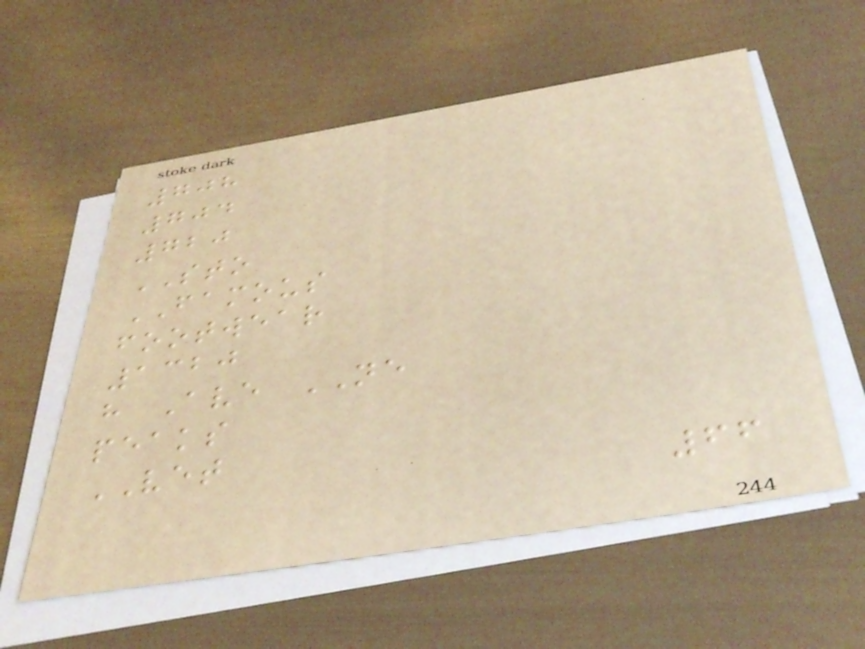708
704
720
STO
FAMOUS
footwear
1320
h Ave NE
peaks
VET
66
